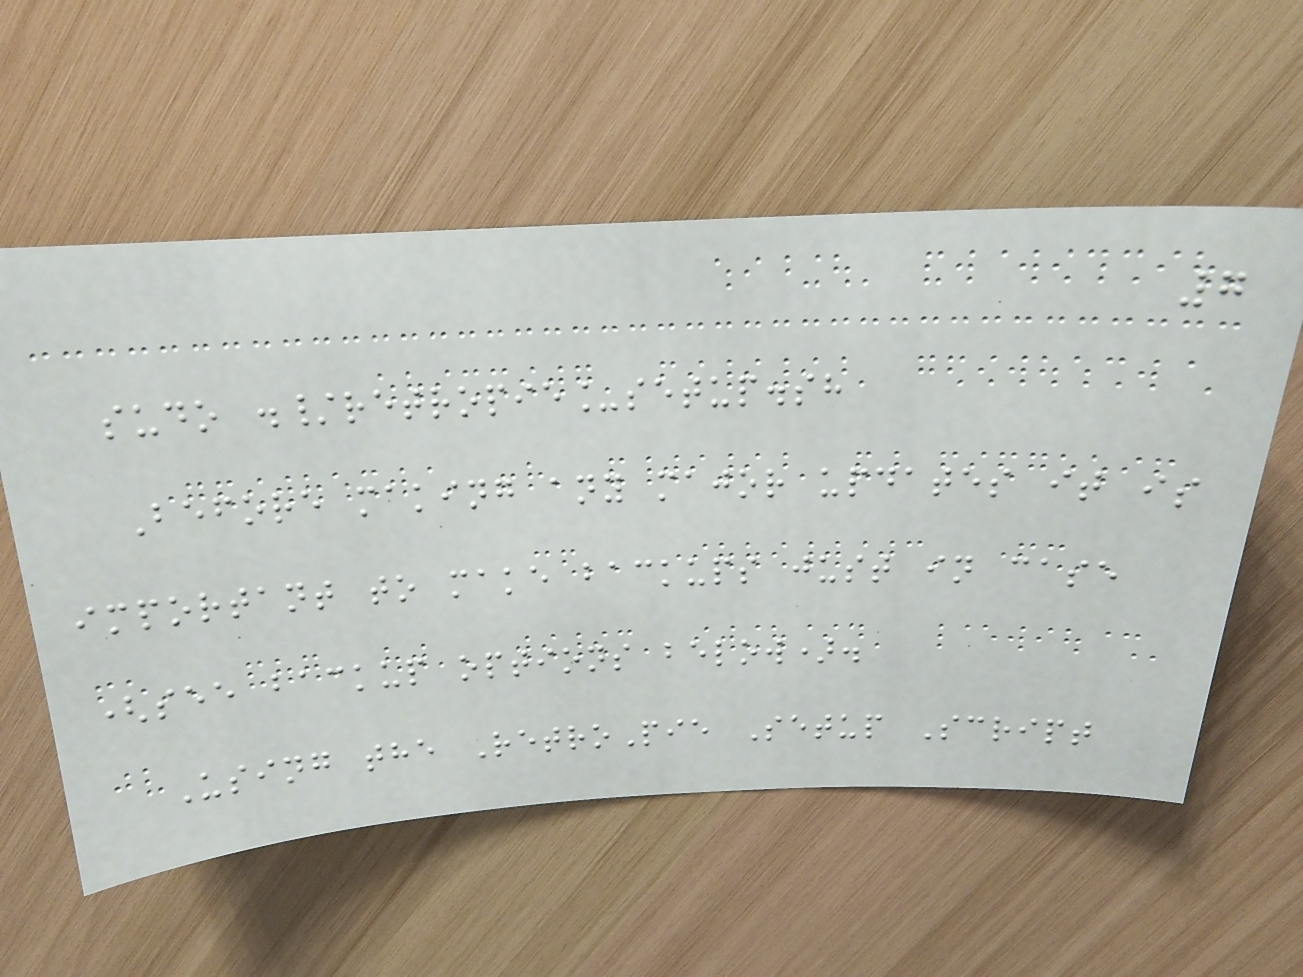7
sudo ./retropie_setup.sh
Before making any major updates it is
important to make backups just in case
(see backup options below).
Using the RetroPie Setup Script
